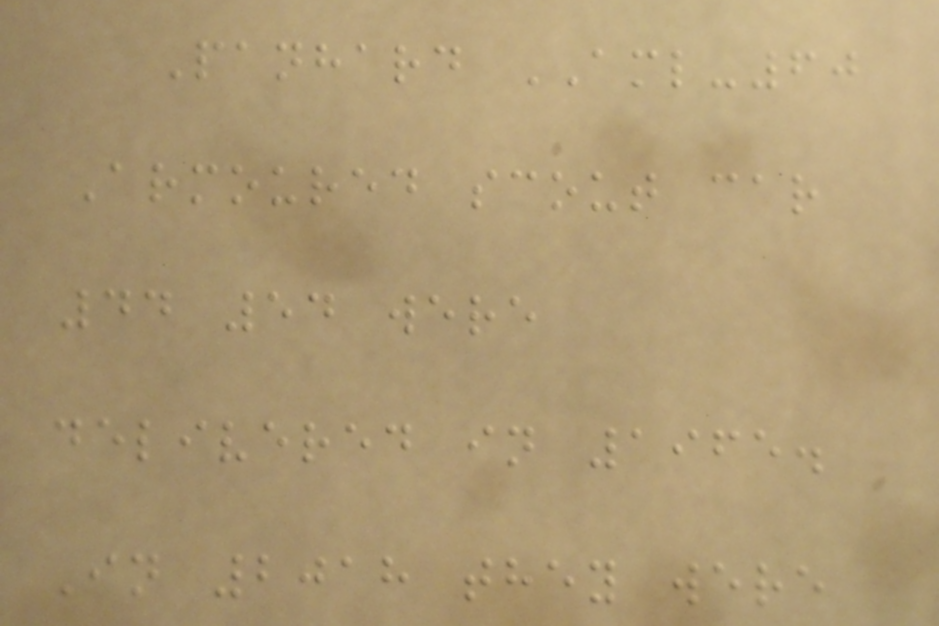Panhard AML-60
Armoured scout car
44 54 were
delivered in 1965.
In 2018 they were
